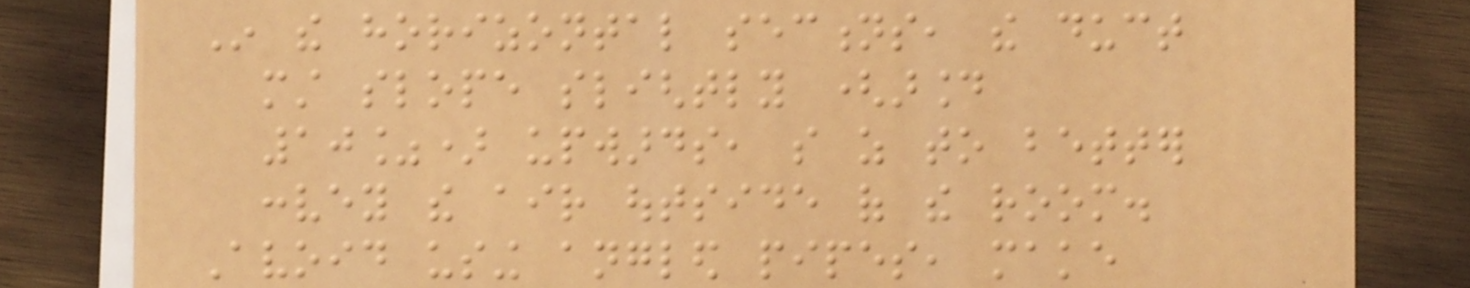In the horizontal sections, the duct
must slope slightly (around
10%) upwards, so as to better
convey the air outside of the room.
Avoid using angled pipes, make
